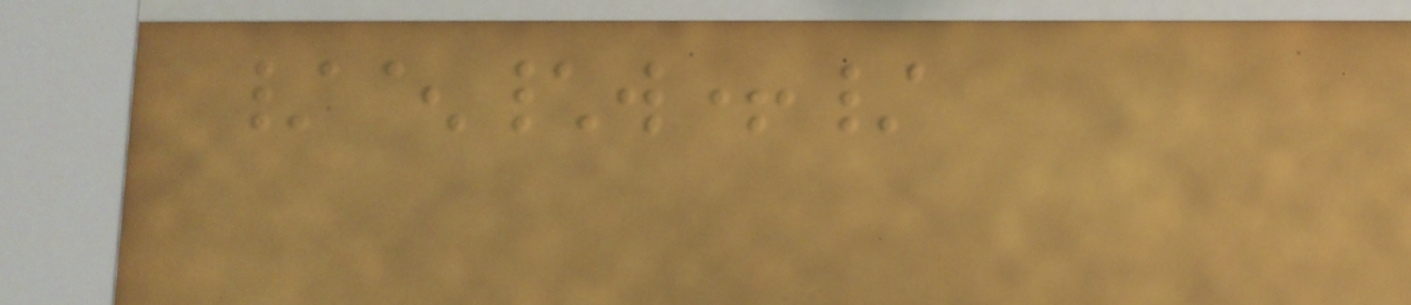/^\w+/
